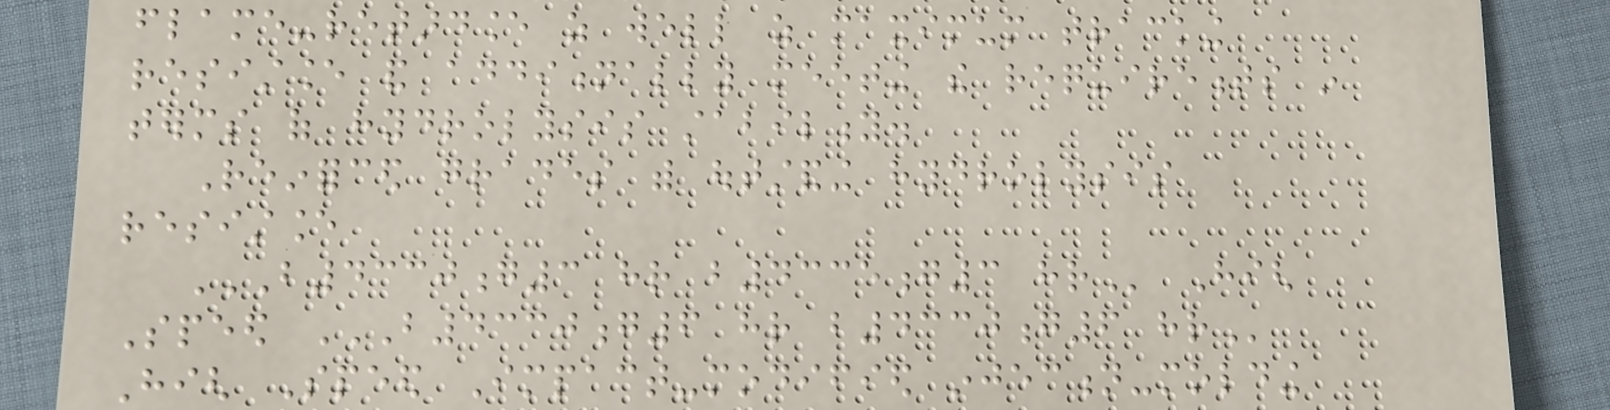flame-retardance as well as maximum tracking
resistance and additionally meeting the requirements in
terms of hydrolysis stability.
Reinforced grades with outstanding hydrolysis
resistance
B4330G3 HR B4335G3 HR High
Speed B4330G6 HR B4330G6 HR
High Speed Impact-modified injection-molding
